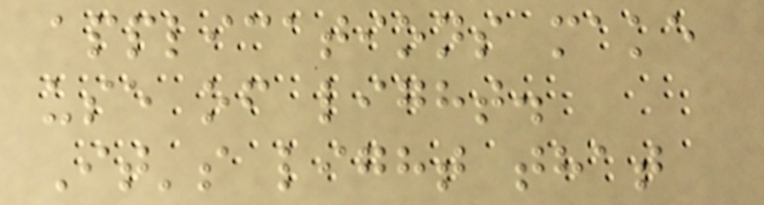applications make
use of light.
It's light that
